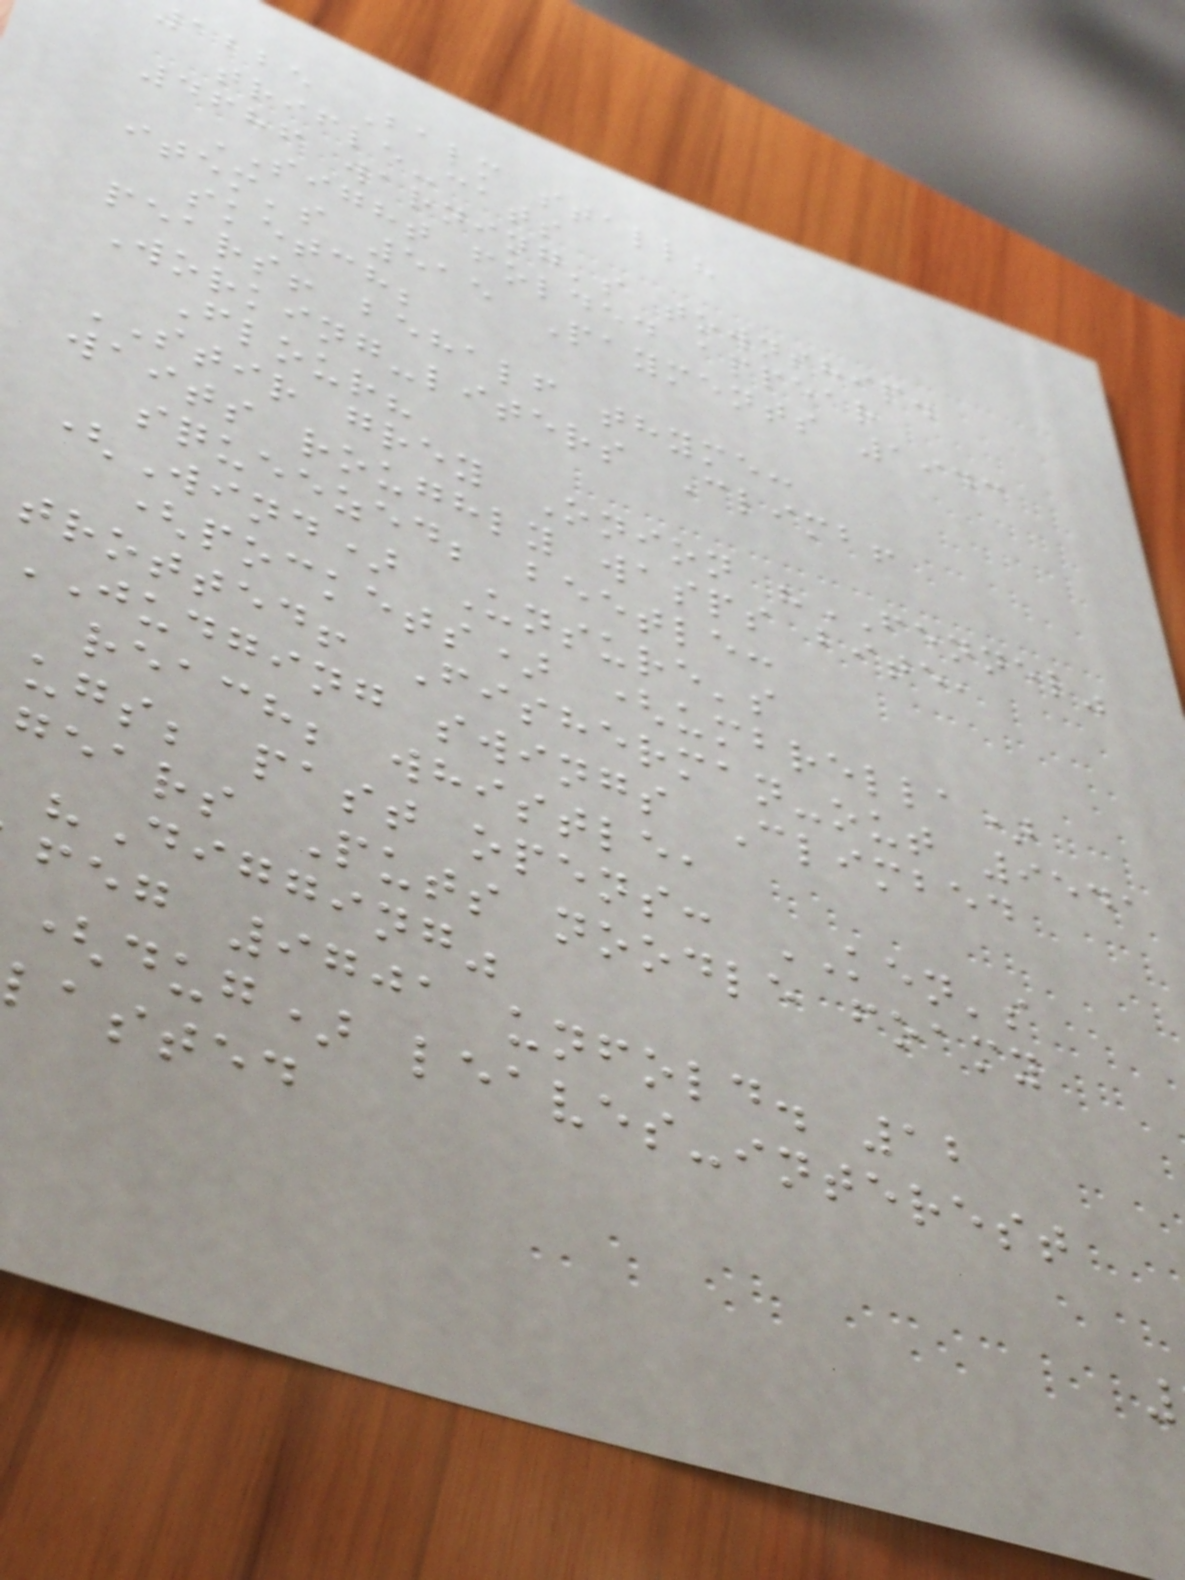1225 Balm stall?
trifle-cats
4686 warning's township.
SIGHT folded appear
item's 515 Payments 1943
sketch;
pears! behalf thyme:
Working-liters Climb!
Flour?
STIR grey Onion "FENNEL"
waits roughly wasps bite,
squeezed; beetle:
(Wind) Unsure's
(pockets) (umbrella)
trotted! Fisherman-out 9541
JUDGING swings Climbed
reach; whistle,
ugs; past opens: KEN's
gears Puts noodle foamy
"Digging"
feg 9701 unfold. 12
(dug) leaves-interest
lasted
